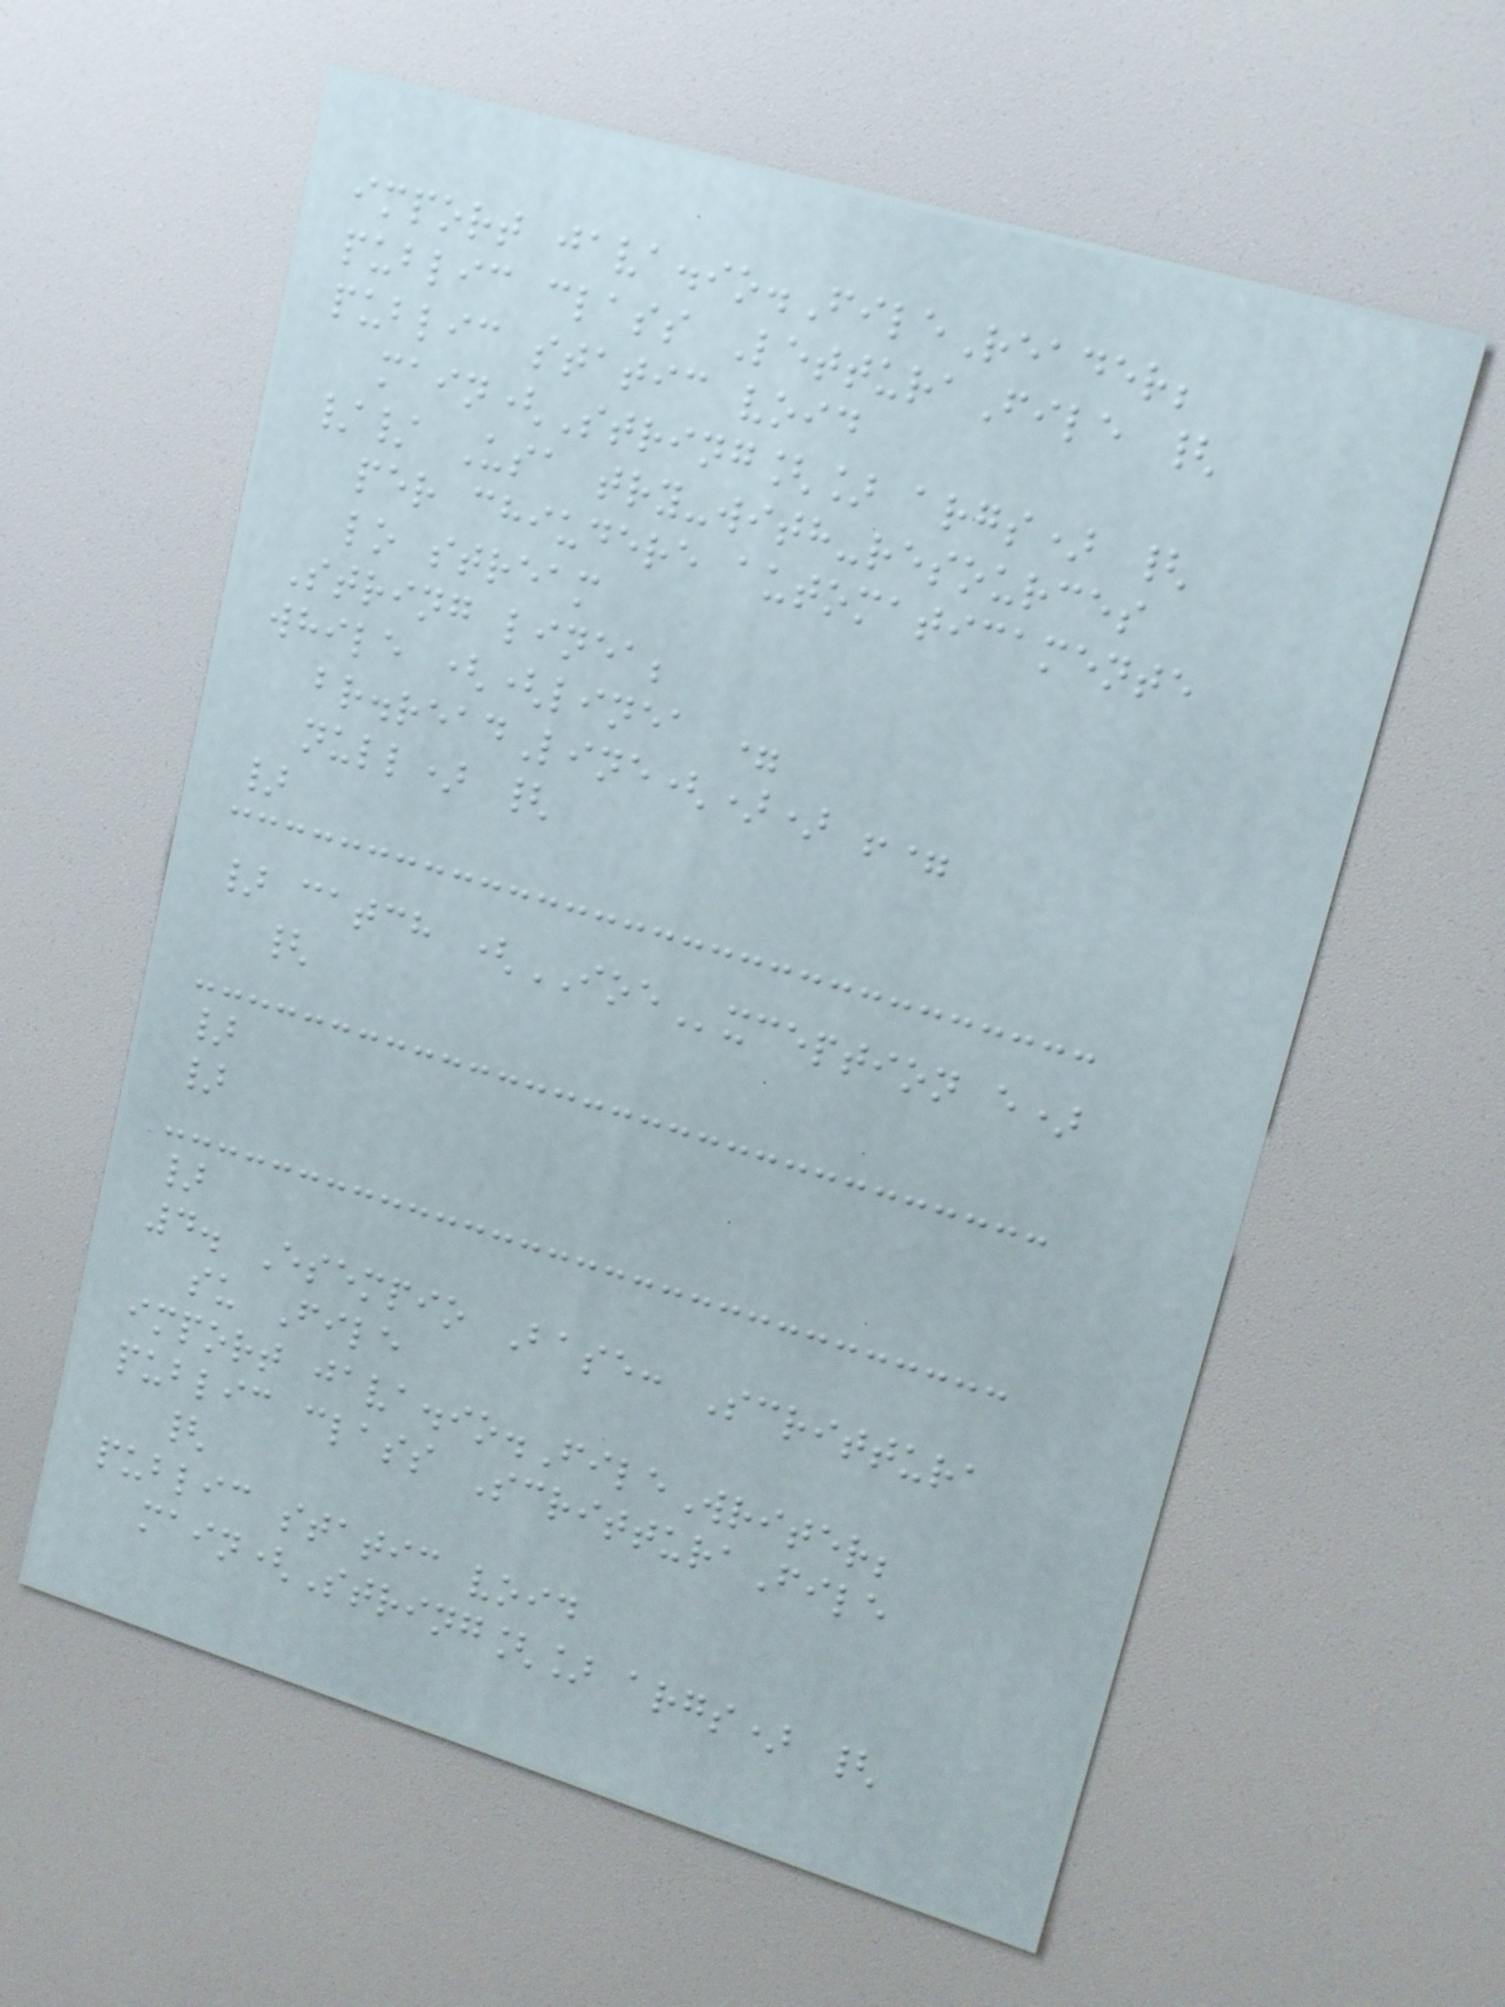import java.io.FileReader;
public class LetturaFile {
public static void
main(String[] args) {
// Usa try-with-resources
per chiudere automaticamente
lo stream
String linea;
while ((linea =
br.readLine()) !=
null) {
}
} catch (IOException e)
{
}
}
}
4. Esempio Base: Scrittura
su File
import java.io.FileWriter;
public class ScritturaFile
{
public static void
main(String[] args) {
